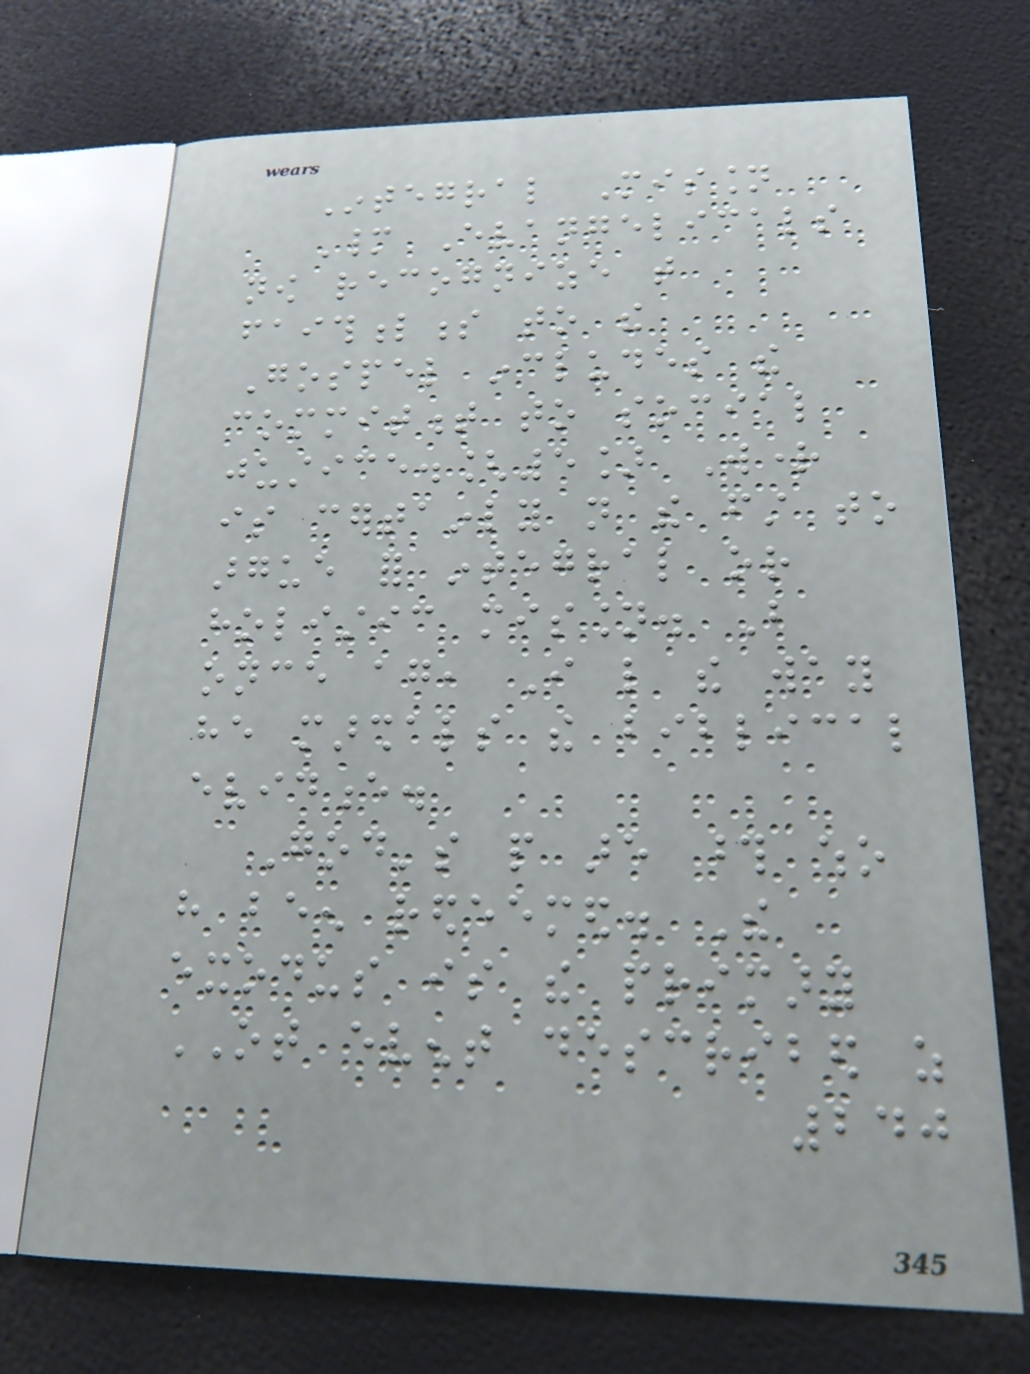Integral Mission
Many Evangelicals
now recognize that
faithfulness to the
Gospel includes the
commitment to social
justice.[5] Wright
is certainly not the first to
argue for integral or
holistic mission. But
once again, I like the way
he marshals the biblical
evidence.
God's people are those who
have been redeemed. The
exodus is the primary
OT event described as
240
